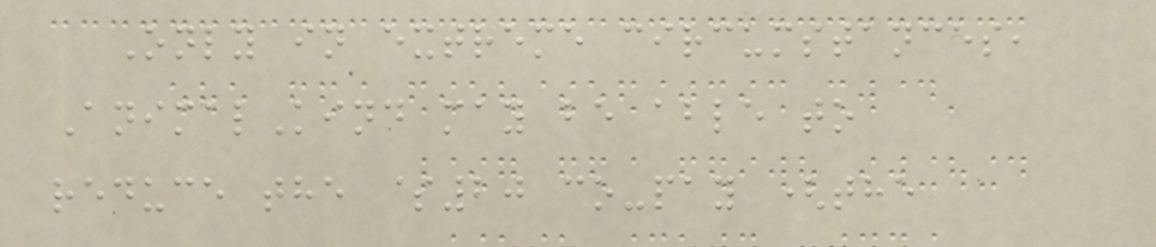Only in extreme circumstances,
AnimalKind may be able to
reduce the $20 co-pay (the
